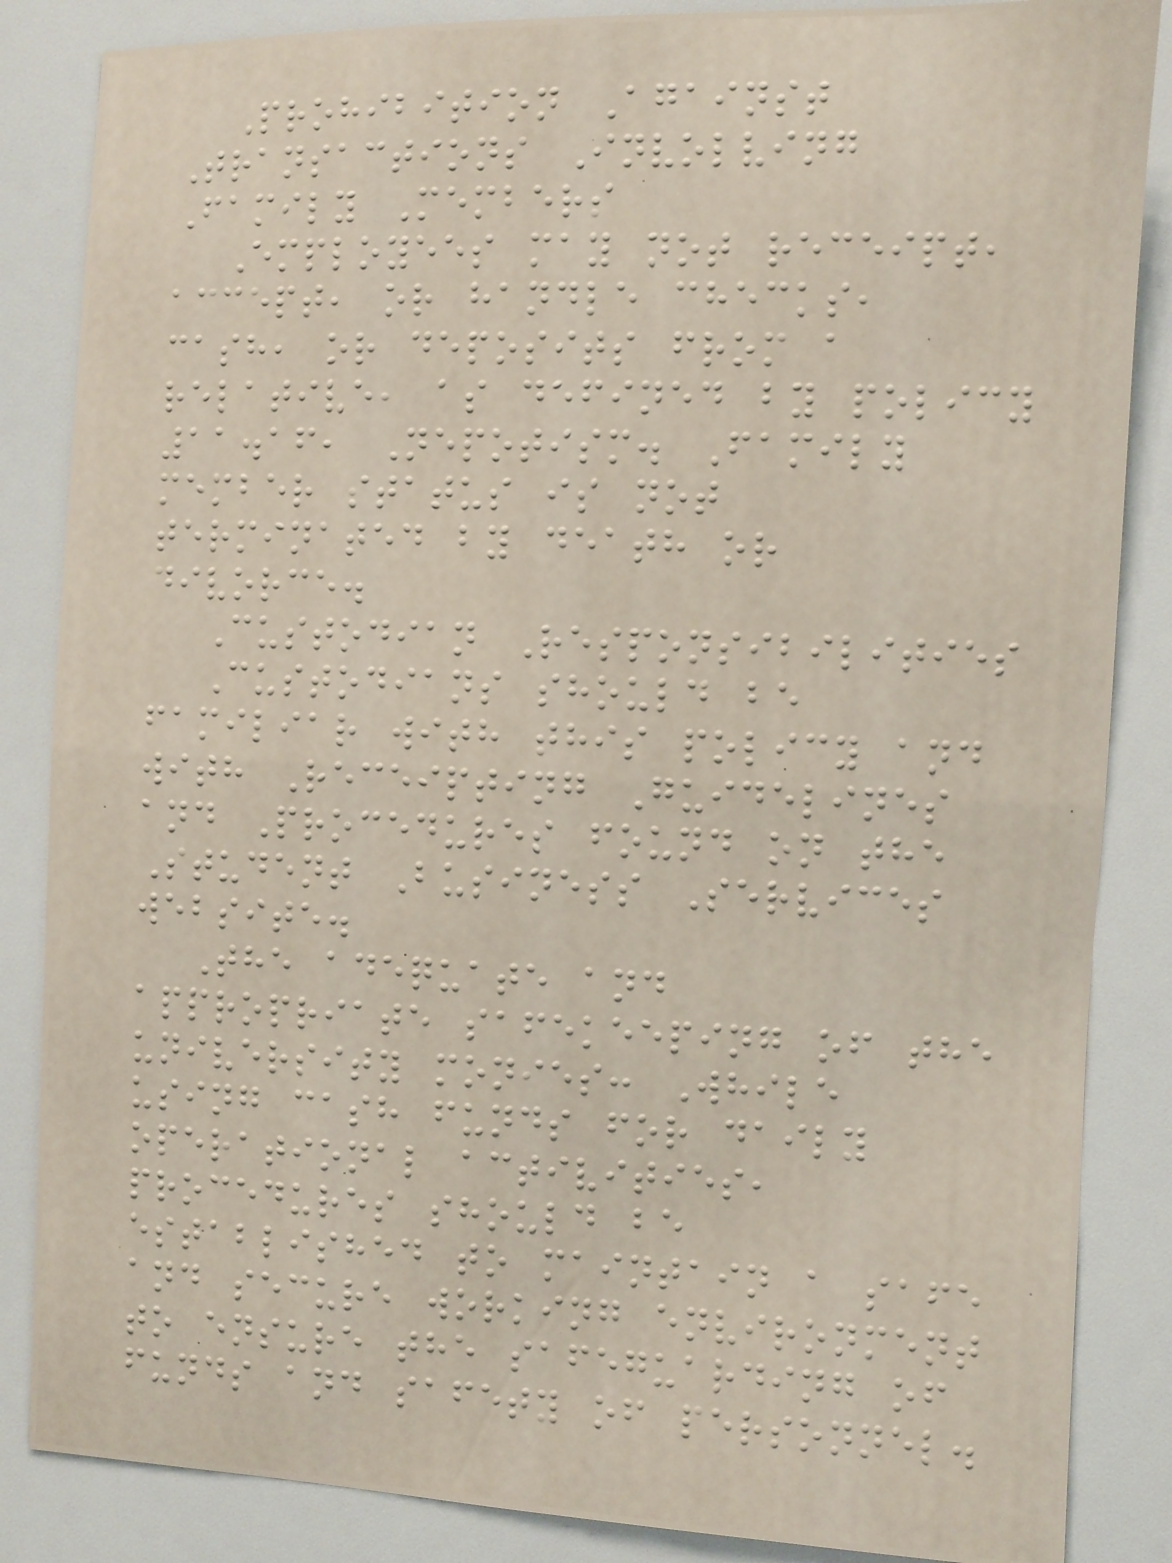Prohibition Against
Transactions Involving
Family Members
Employees may not receipt,
accept, or handle checks,
cash, or deposits from a
relative, as defined by policy
11.16, Nepotism. Family
member status is not
terminated by death or
divorce.
Custodian Responsibilities
Custodians should be
familiar with this policy and
with Receipting Guidelines
and Procedures found on the
Student Business Services
website.
The adequate and
appropriate safekeeping of the
university monies: While
using cash funds for daily
operational activities,
procedures should be
established to maintain a safe
and secure working environment
to ensure the safeguarding of
funds and safety of personnel.
